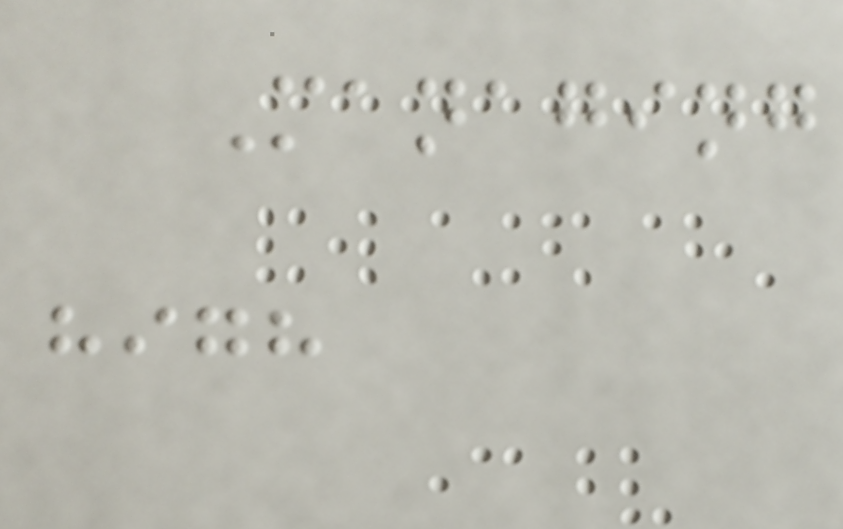Managing
high
